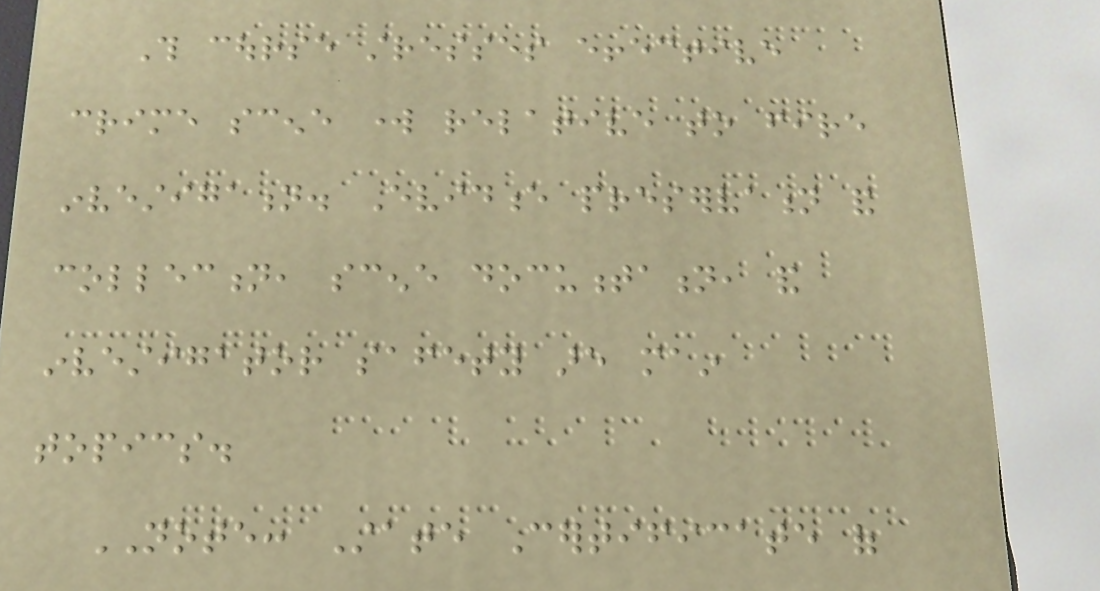This course stresses effective
crime scene work relative to fire
investigation. Evidence preservation and
collection, scene documentation, and
investigator safety are main
topics.
NOTE: State Certificate of
